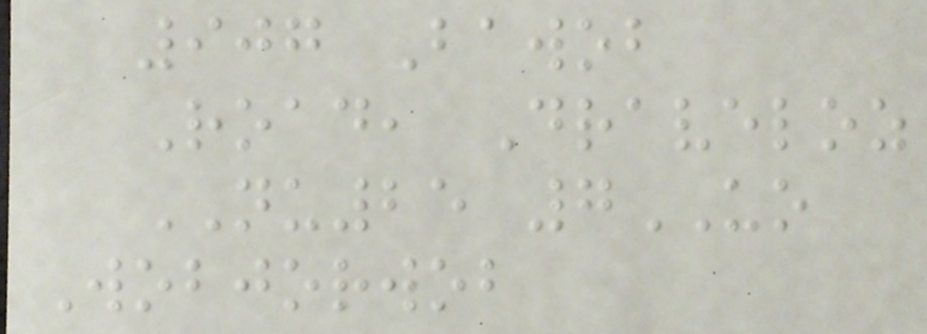907 Bawob
Road, Draveloz
NU25 7UO
Wobjorwob
